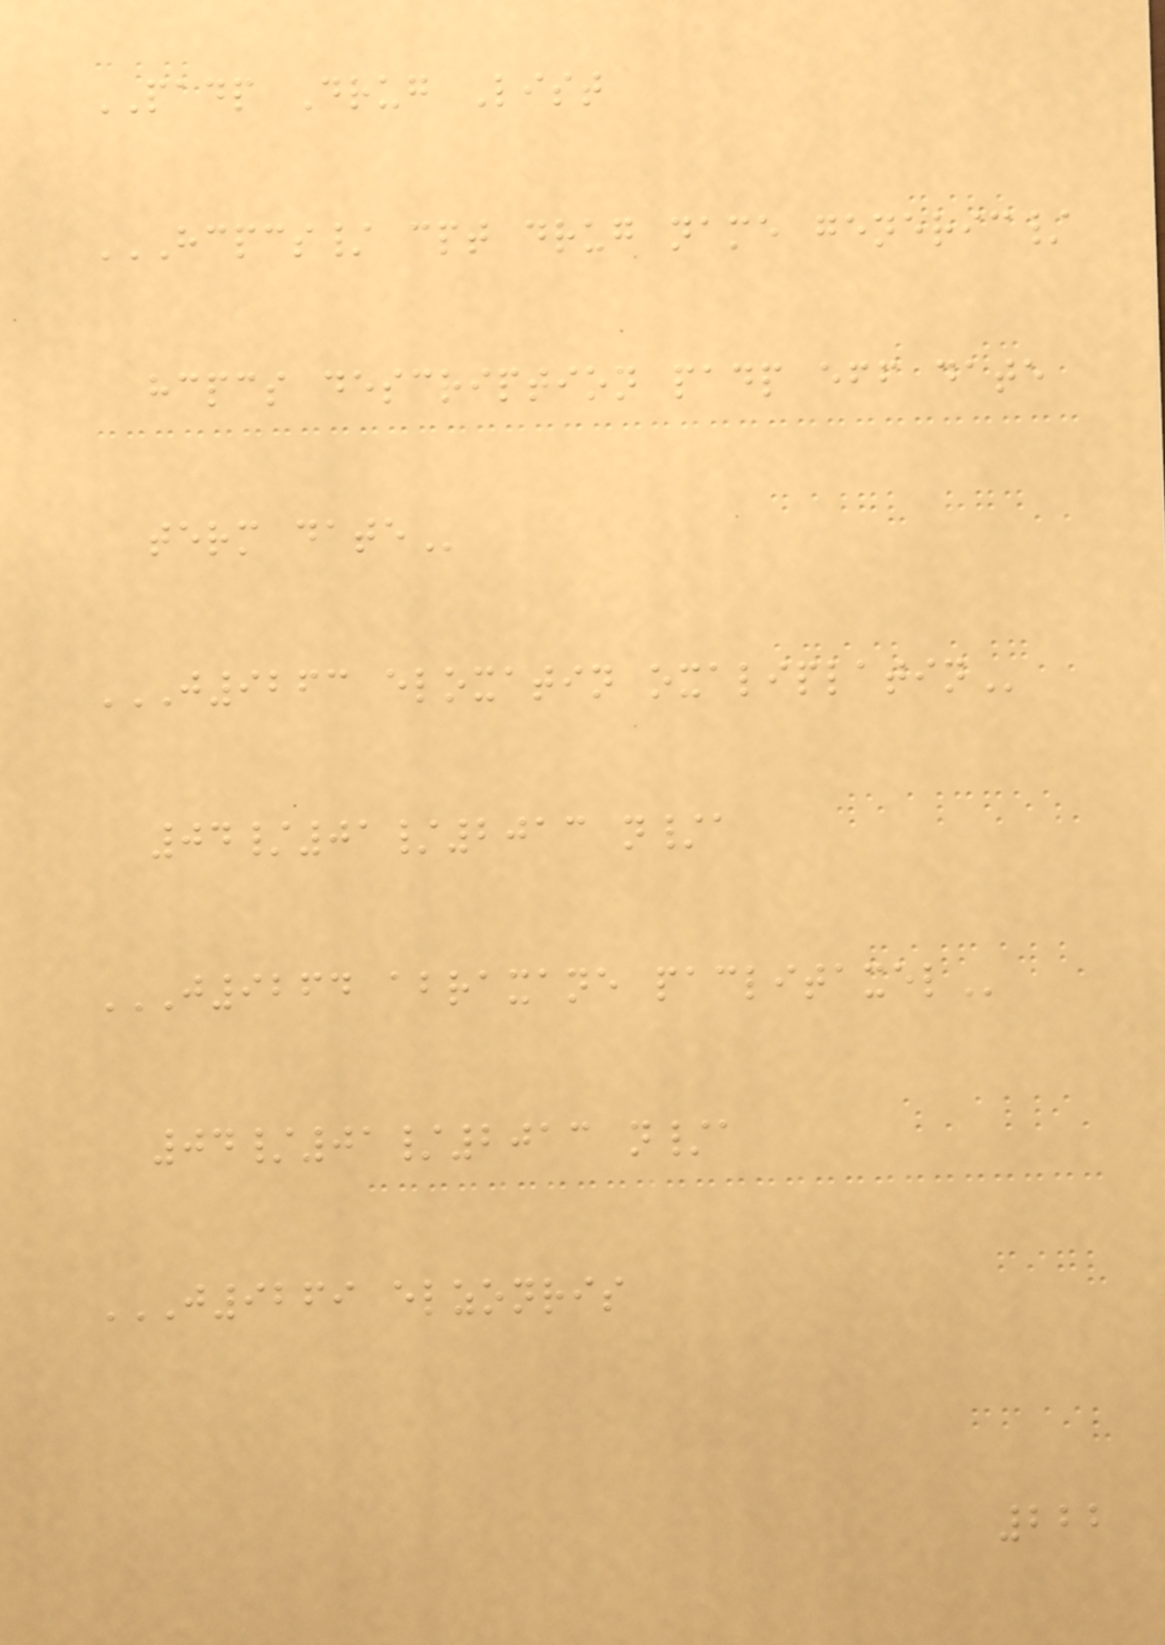PADP Drug List
HCPCS/ CPT DRUG NAME GENERIC/
HCPCS DESCRIPTION PADP EFF DATE
TERM DATE
J9263 ELOXATIN OXALIPLATIN
04/01/2013 n/a
J9264 ABRAXANE PACLITAXEL
04/01/2013 n/a
J9269 ELZONRIS
222
